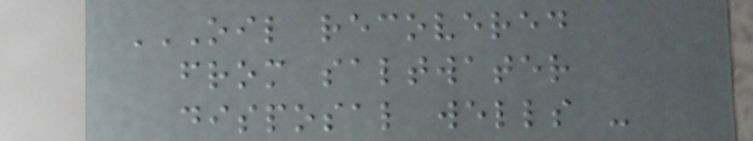OIL RECOVERED
FROM SALTWATER
DISPOSAL WELLS -
